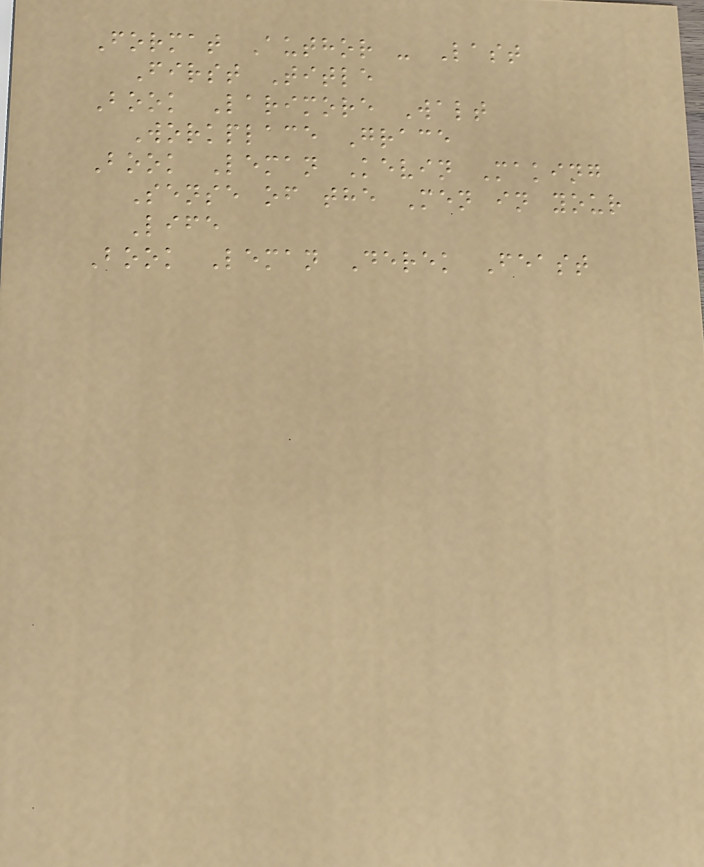Format Author - Last
First Title
Book Larimore Walt
Workplace Grace
Book Leman Kevin Making
Sense of the Men in your
Life
Book Leman Derek Feast
